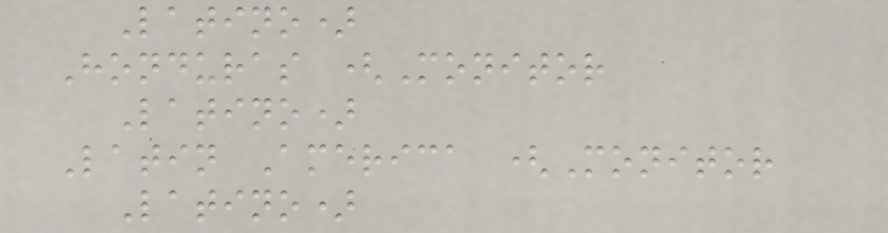Latino)
Honduras (Monitor
Latino)
Latin America (Monitor
Latino)
